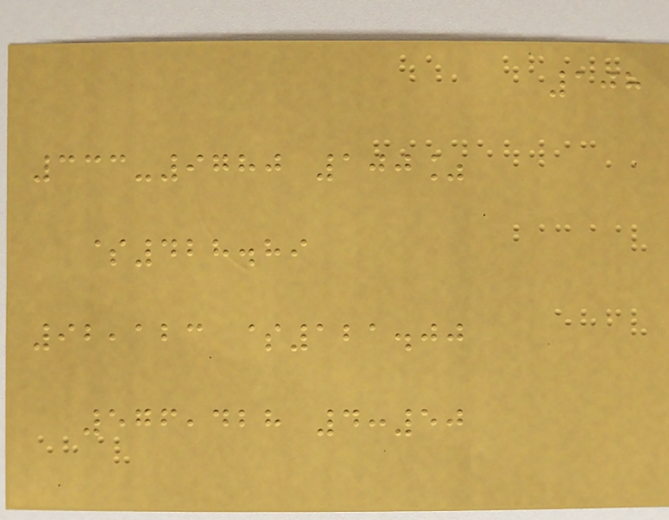108
333-9780 100%
$428.89
92,123 $121.00
576,428 4:50
